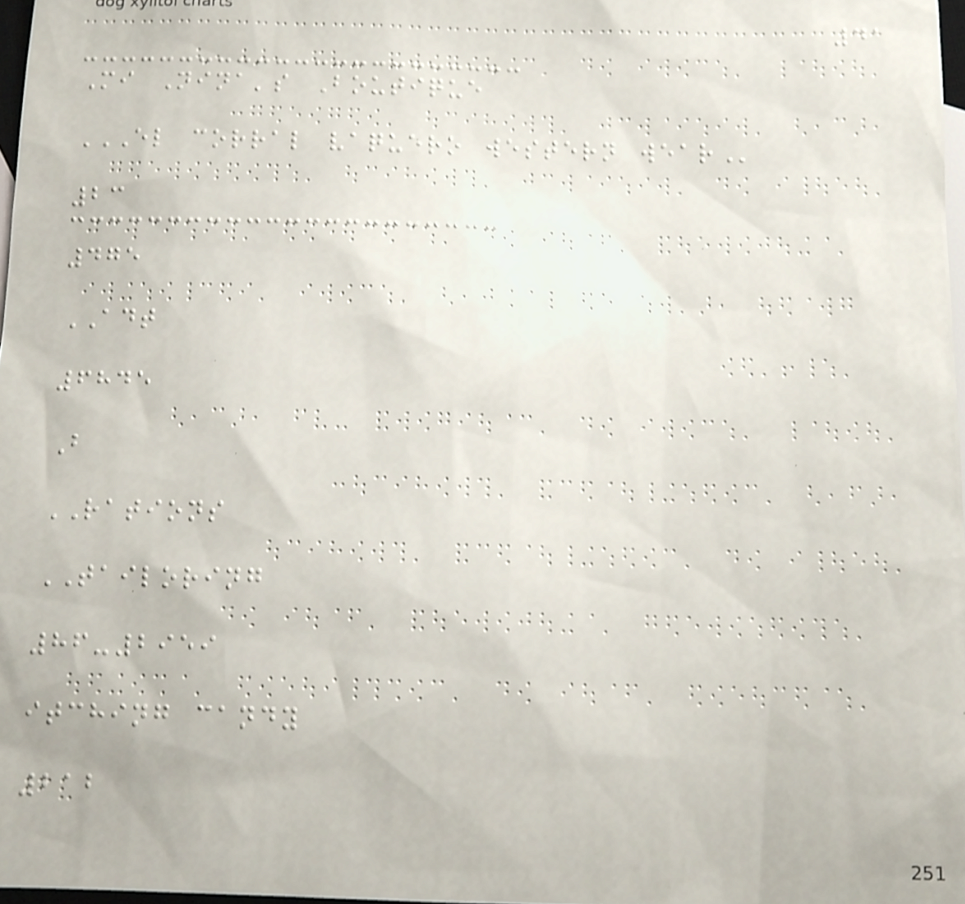41
Mi Nina's Boutique
EL CORRAL VAQUERO WESTERN WEAR
23
475
ADT
6845
B
RATIONS
TAILORING
86-2959
itching candy
212
